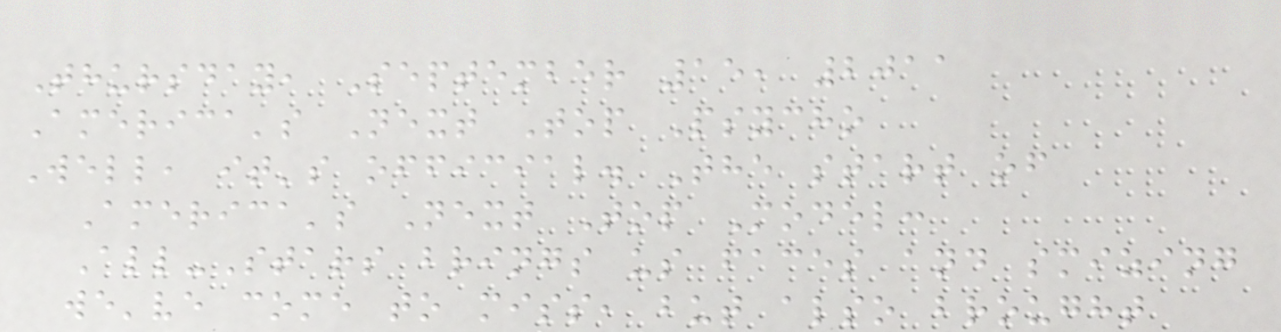Thursday, September 15, 2011
America's Next Top Psycho
Well, it's official. The start of
America's Next Top Model:
All-Stars brings us faces and smizing
we've come to miss, but also brought
